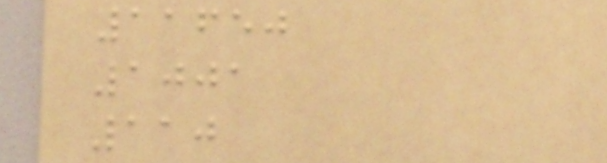11650
1001
110
